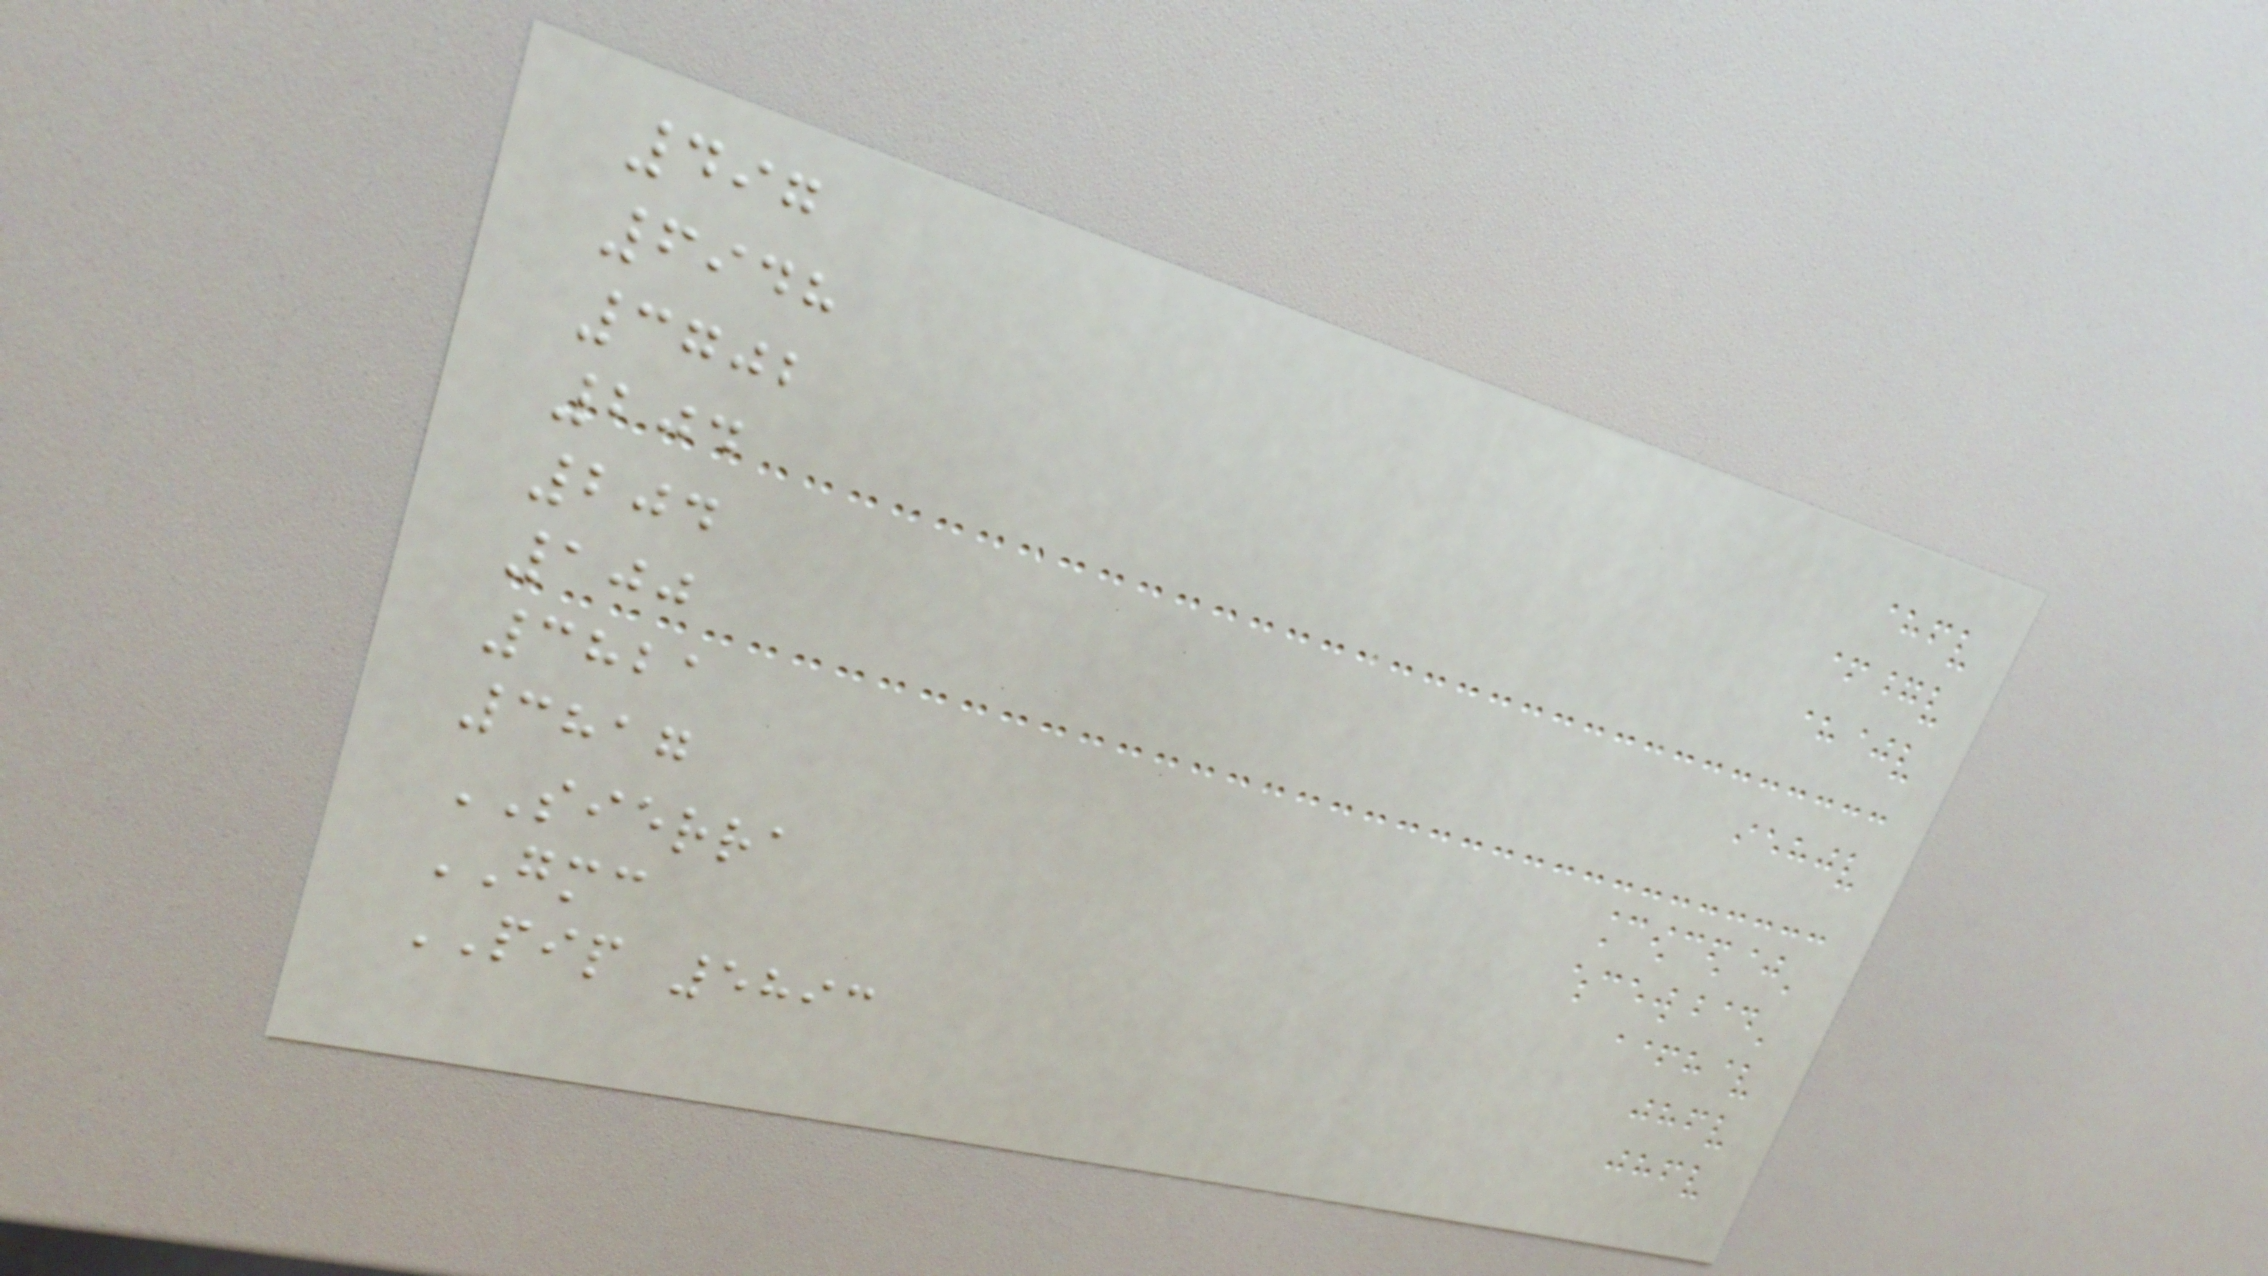497
6948
3702
204
204
100
3821
3817
SIERRA
GMC
PIP 5893
